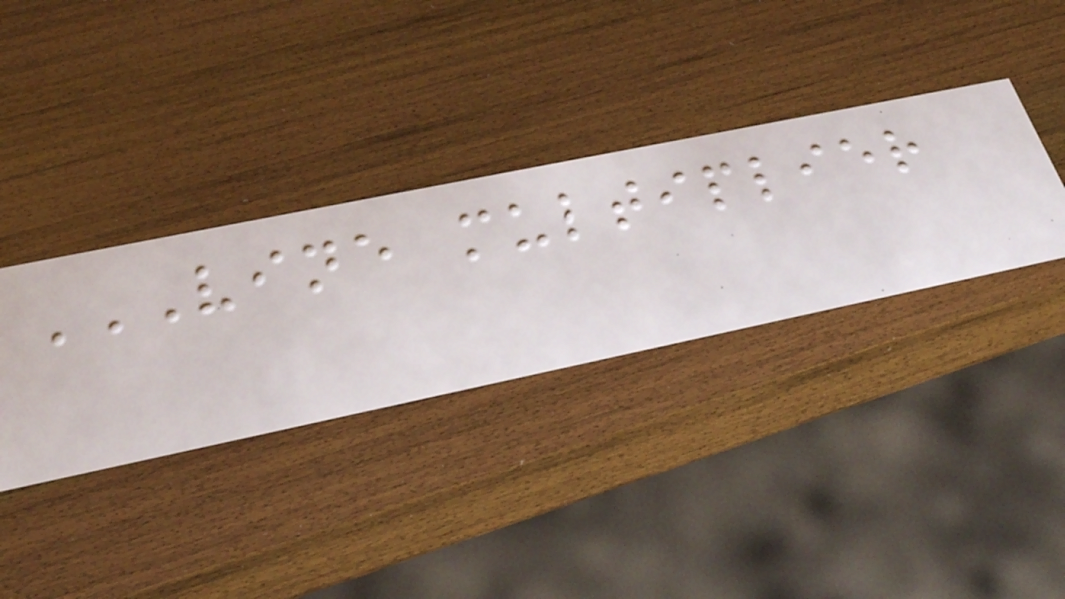VINE MULTIPLIER
